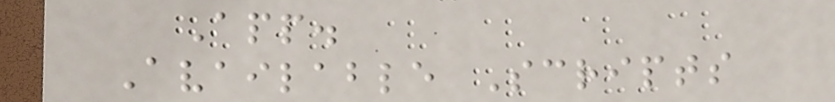App.
Available Scripts
